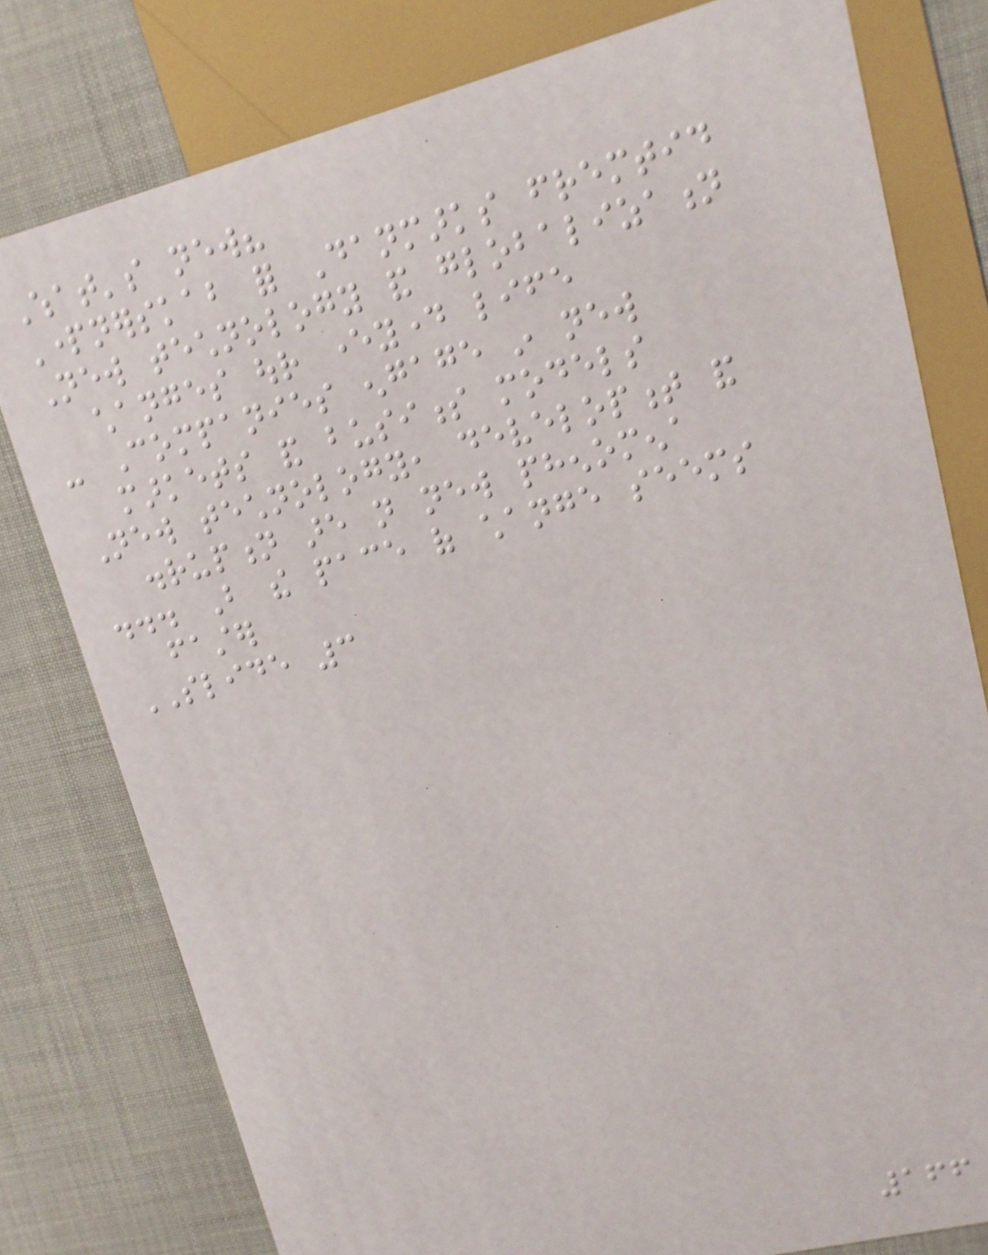What's new?
Partnerskab for Danmarks fremtid
New technology and globalization
changes our everyday life
- Companies engage in new
markets and business models
New technology, development and
disruption are not new phenomena
... But the pace of change seems
faster
SLIDE 3
166
